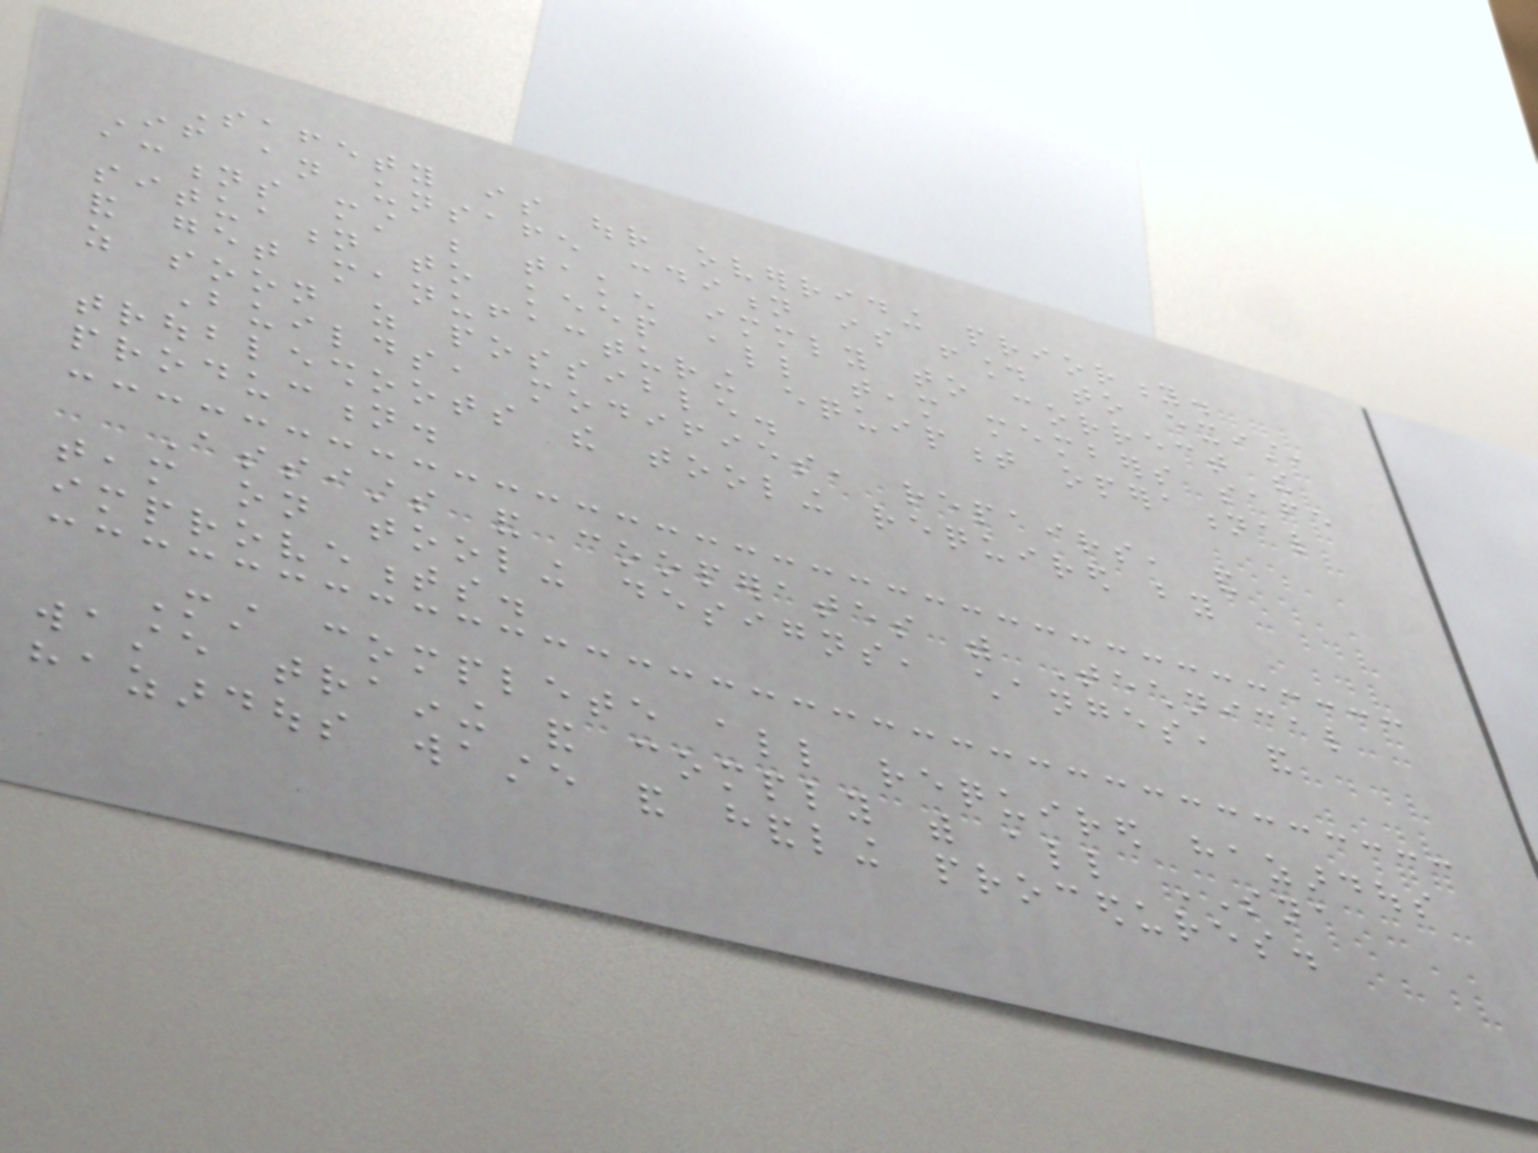Safety is our overriding priority.
If an unsafe condition is found to exist,
actions must be taken immediately to correct the
situation to keep all team members safe
and get manufacturing equipment operational
as soon as possible.
Builds, modifies, repairs, and
troubleshoots the tooling required by
production.
Assists and cooperates with Technical
team on tooling designs, changes, and
improvements.
Must complete all required hazardous
waste training and comply with all SNA
hazardous waste and handling procedures.
